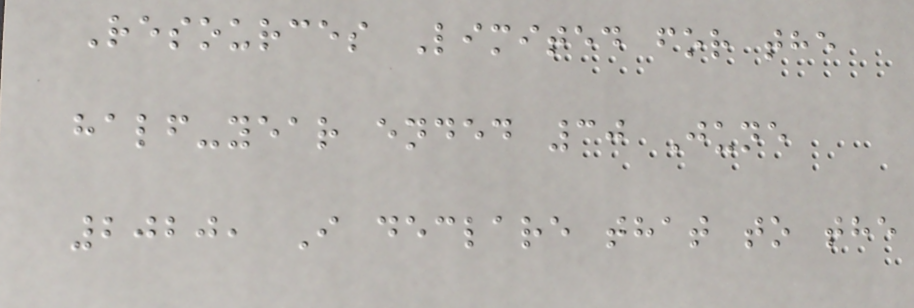Resources Limited for the
half-year ended 30 June
2020, I declare that to the
